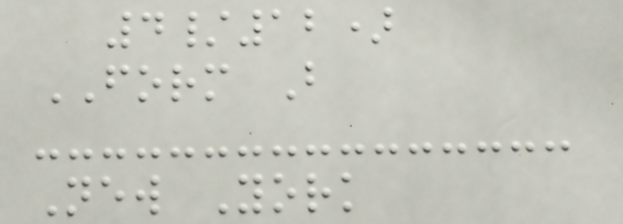4/12)
FORM B
New York
